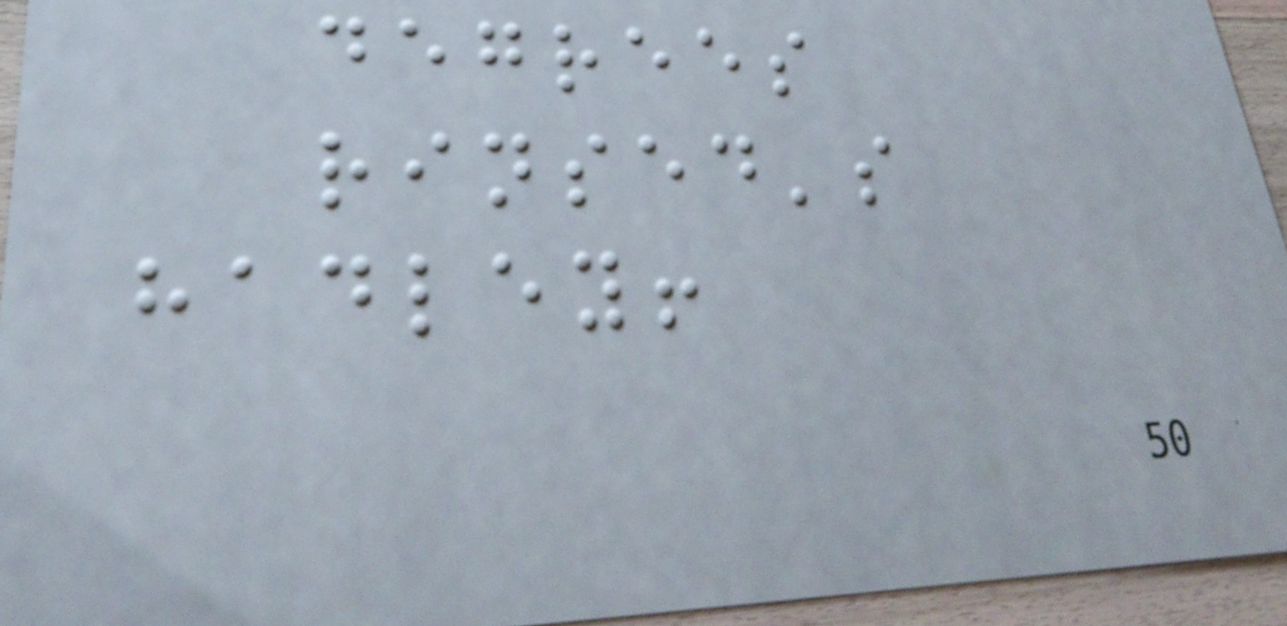degrees
rinsed's
hadley!
